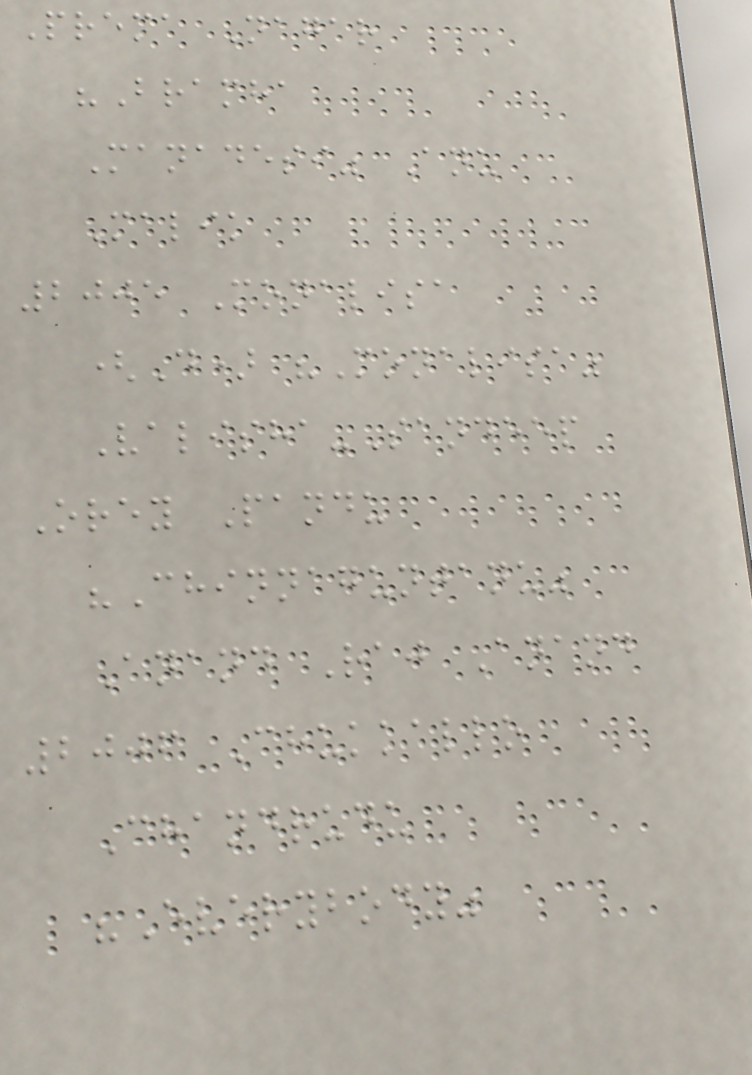Prema Nagar
"Bramha
Manadesi" Anu
Malik
2005 Monalisa
(D) "Monalisa"
Valisha-Sandeep
Orey Pandu
"Chinnaguntanu"
Anand Raj Anand
2006 Chukkallo
Chandrudu
"Everybody"
